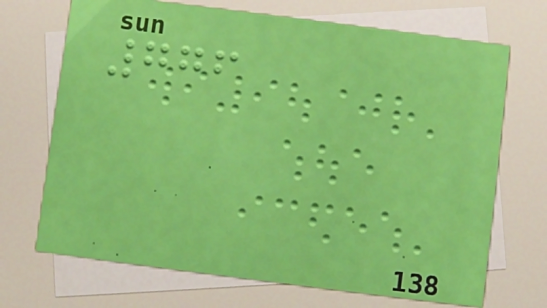776
